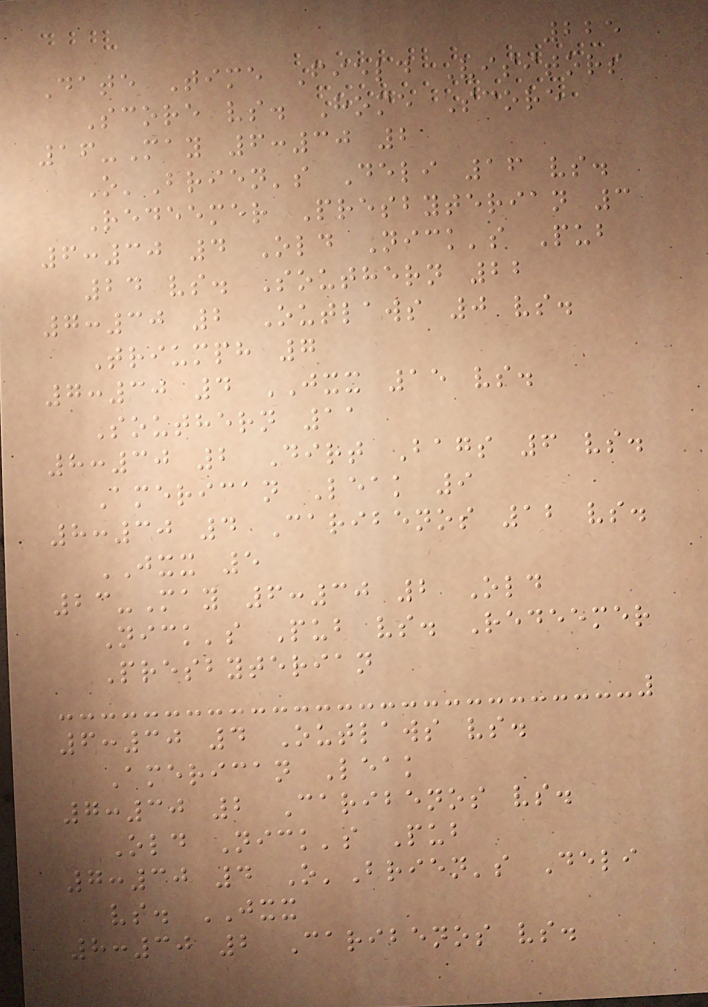225
Date Time Field Visitors
Score vs. Home Score
16-May 6:30 2
O'Brien's Deli 16 vs.
Redeemer Presbyterian 3
6:30 4 Old Nick's Pub
24 vs. Southern 22
7:30 2 Outlaws 0 vs.
Triumph 7
7:30 4 JXX 15 vs.
Southern 11
8:30 2 Dirt Bags 6 vs.
American Leak 9
8:30 4 Caribenos 12 vs.
JXX 5
23-May 6:30 2 Old
Nick's Pub vs. Redeemer
Presbyterian
6:30 4 Outlaws vs.
American Leak
7:30 2 Caribenos vs.
Old Nick's Pub
7:30 4 O'Brien's Deli
vs. JXX
8:30 2 Caribenos vs.
